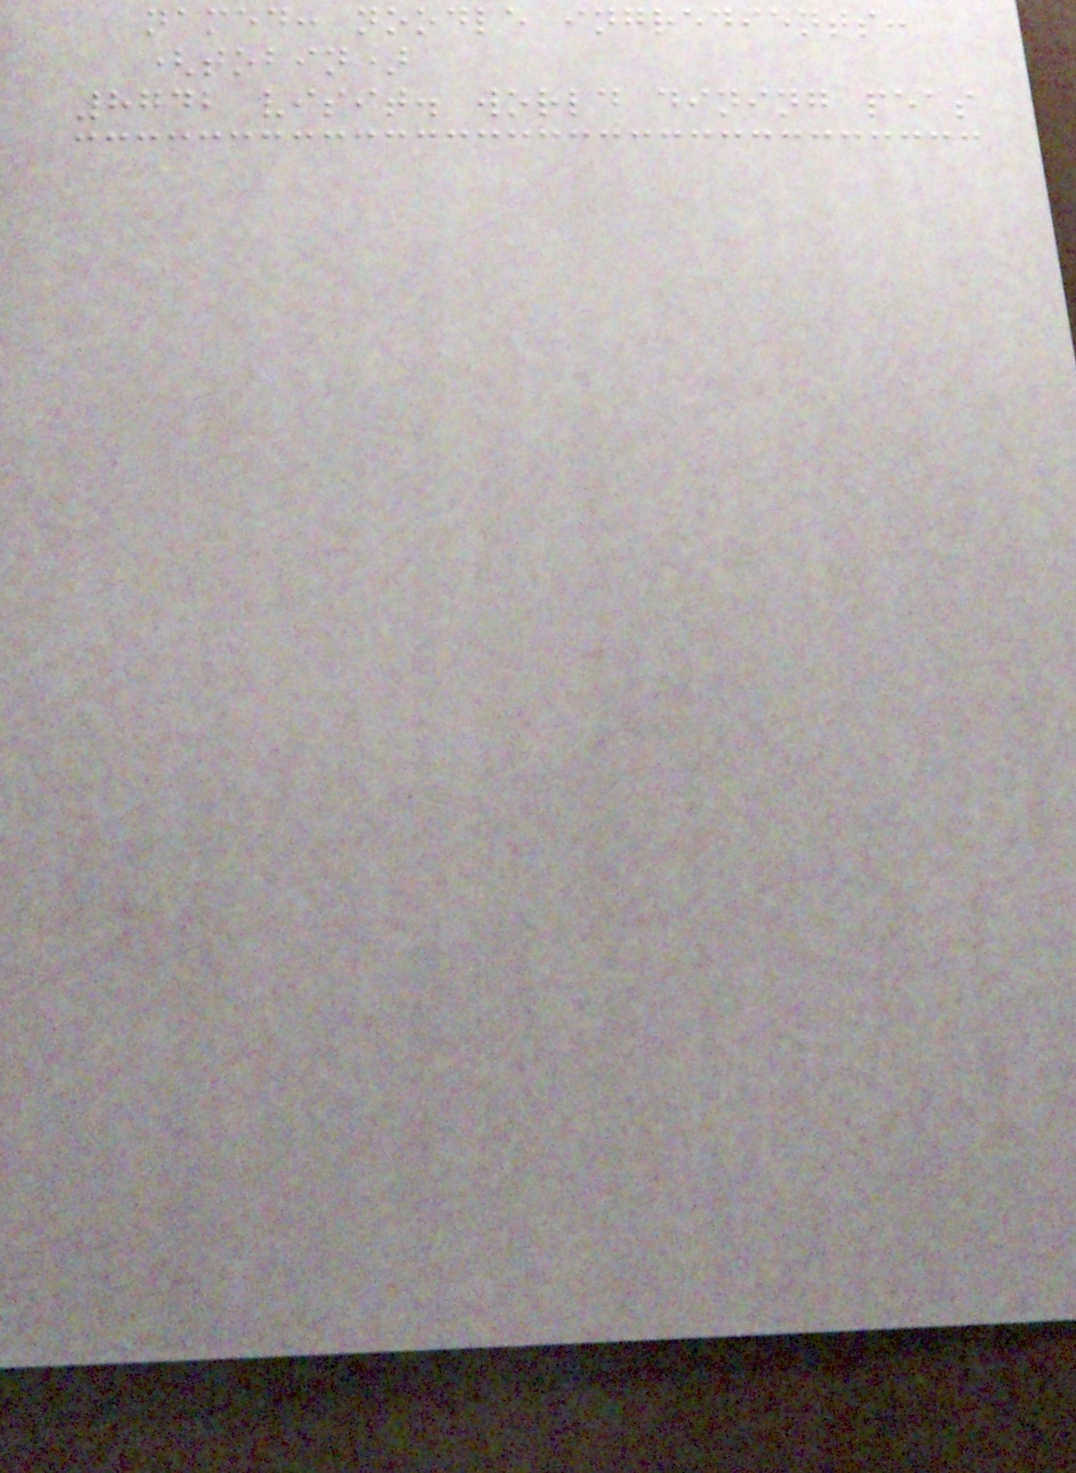named: noodle ingredients:
(tobin)
8742 visit. world dining peas
